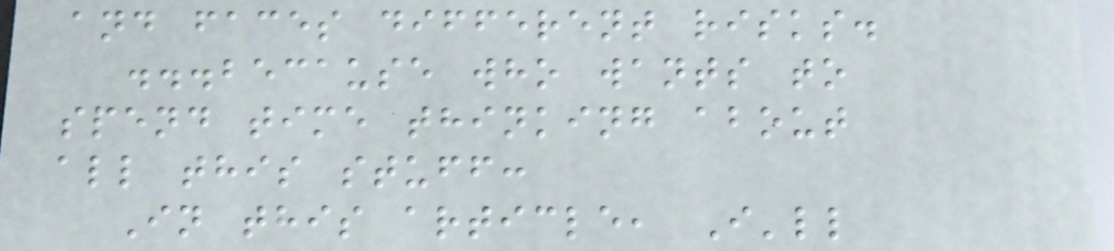and faces different risks.
...because who wants to
spend time thinking about
all this stuff:
In this article, I'll
